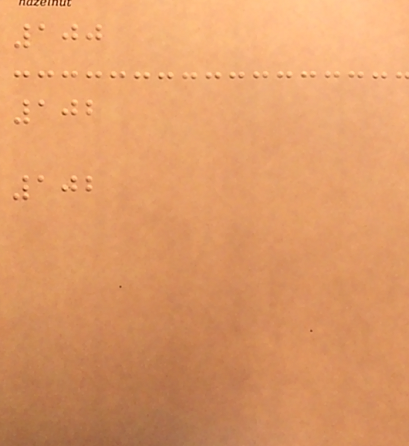100
102
102
